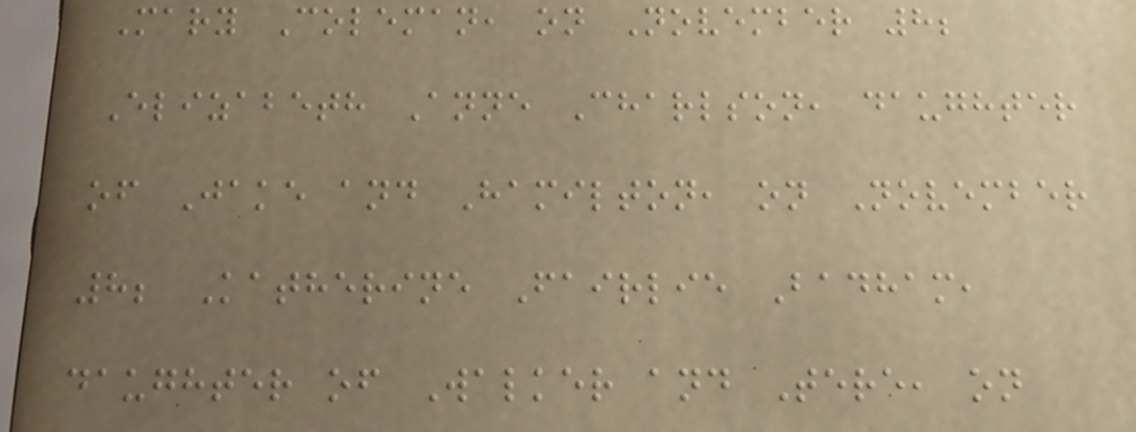Mary Coleman, on November 8;
Elizabeth Anne Charlson, daughter
of Jake and Hamilton, on November
8; Katherine Fairlie Badham,
daughter of Walker and Tere, on
